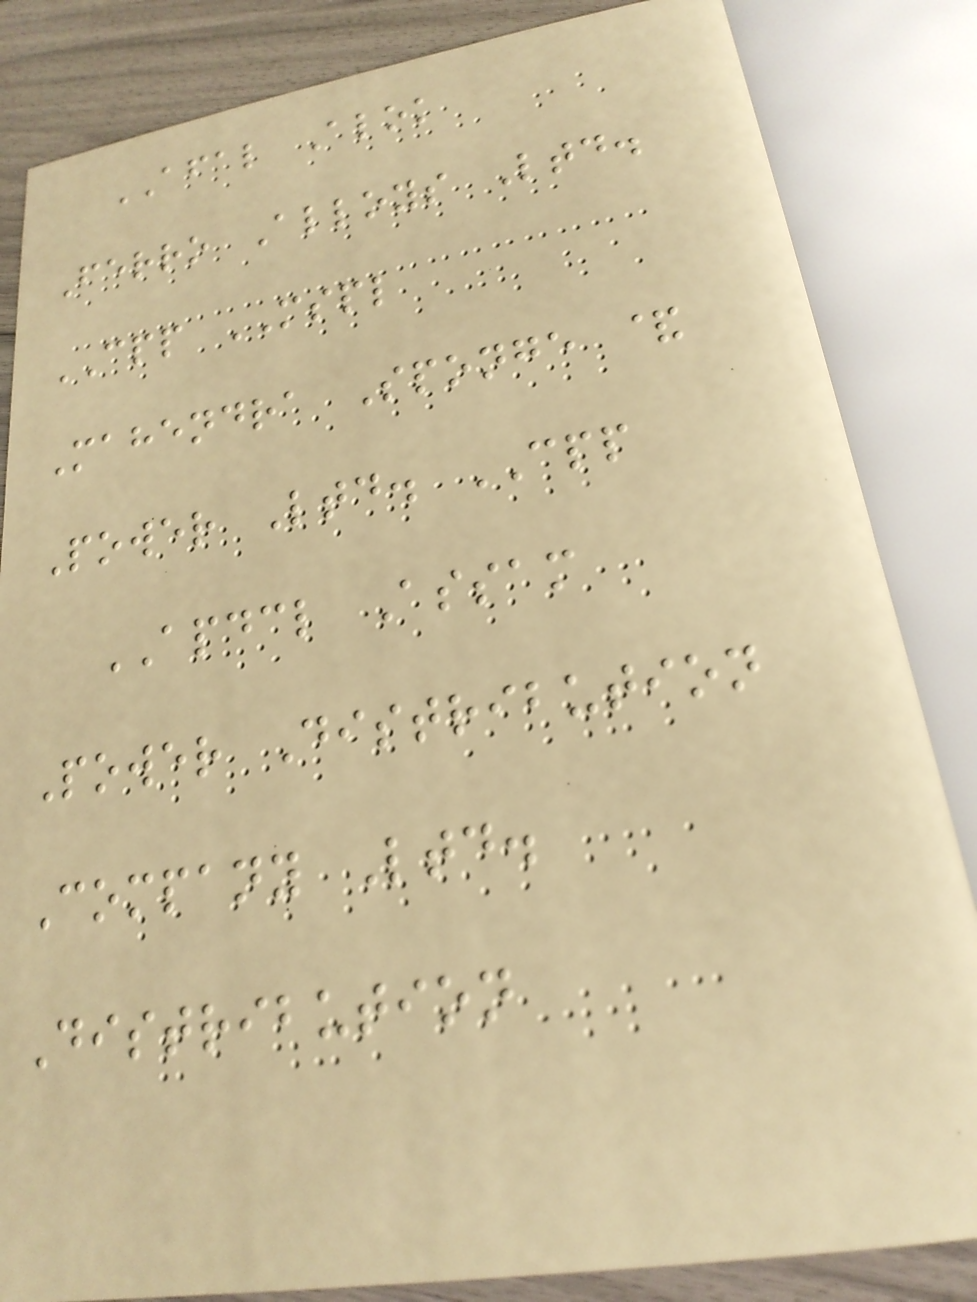AFAL Alok
Ferro Alloys Ltd.
CPP MSPL
Mahendra Sponge &
Power Ltd. CPP
APDCL Assam
Power Distribution
Company Ltd.
Distribution
